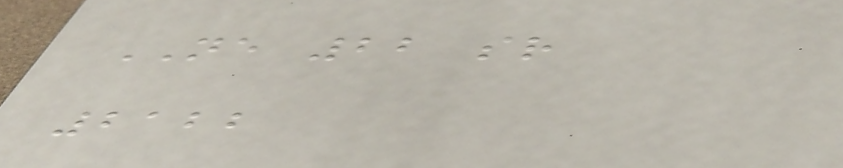NE 22 sr
2122
